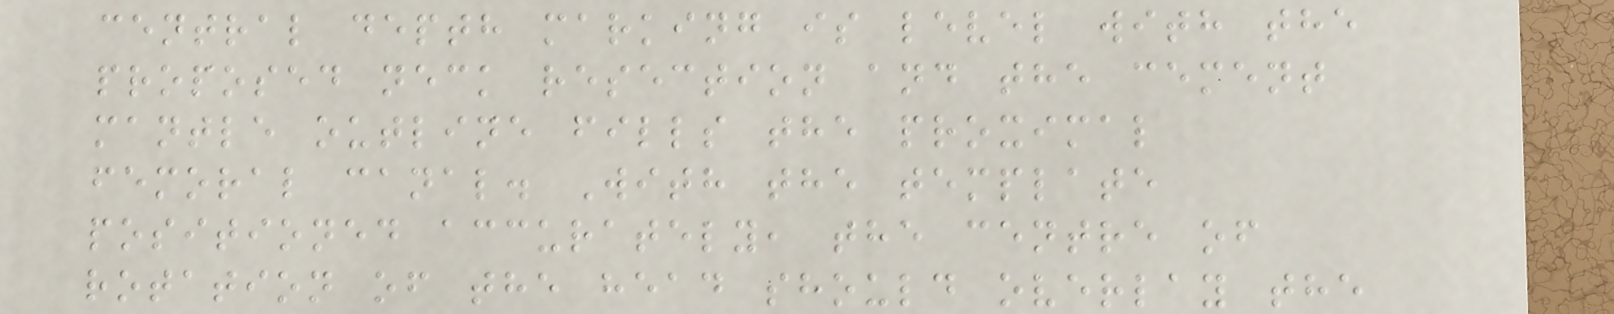central depth marking is level with the
proposed neck resection and the cement
mantle outline fills the proximal
femoral canal. With the template
positioned accurately, the centre of
rotation of the head should overlay the
